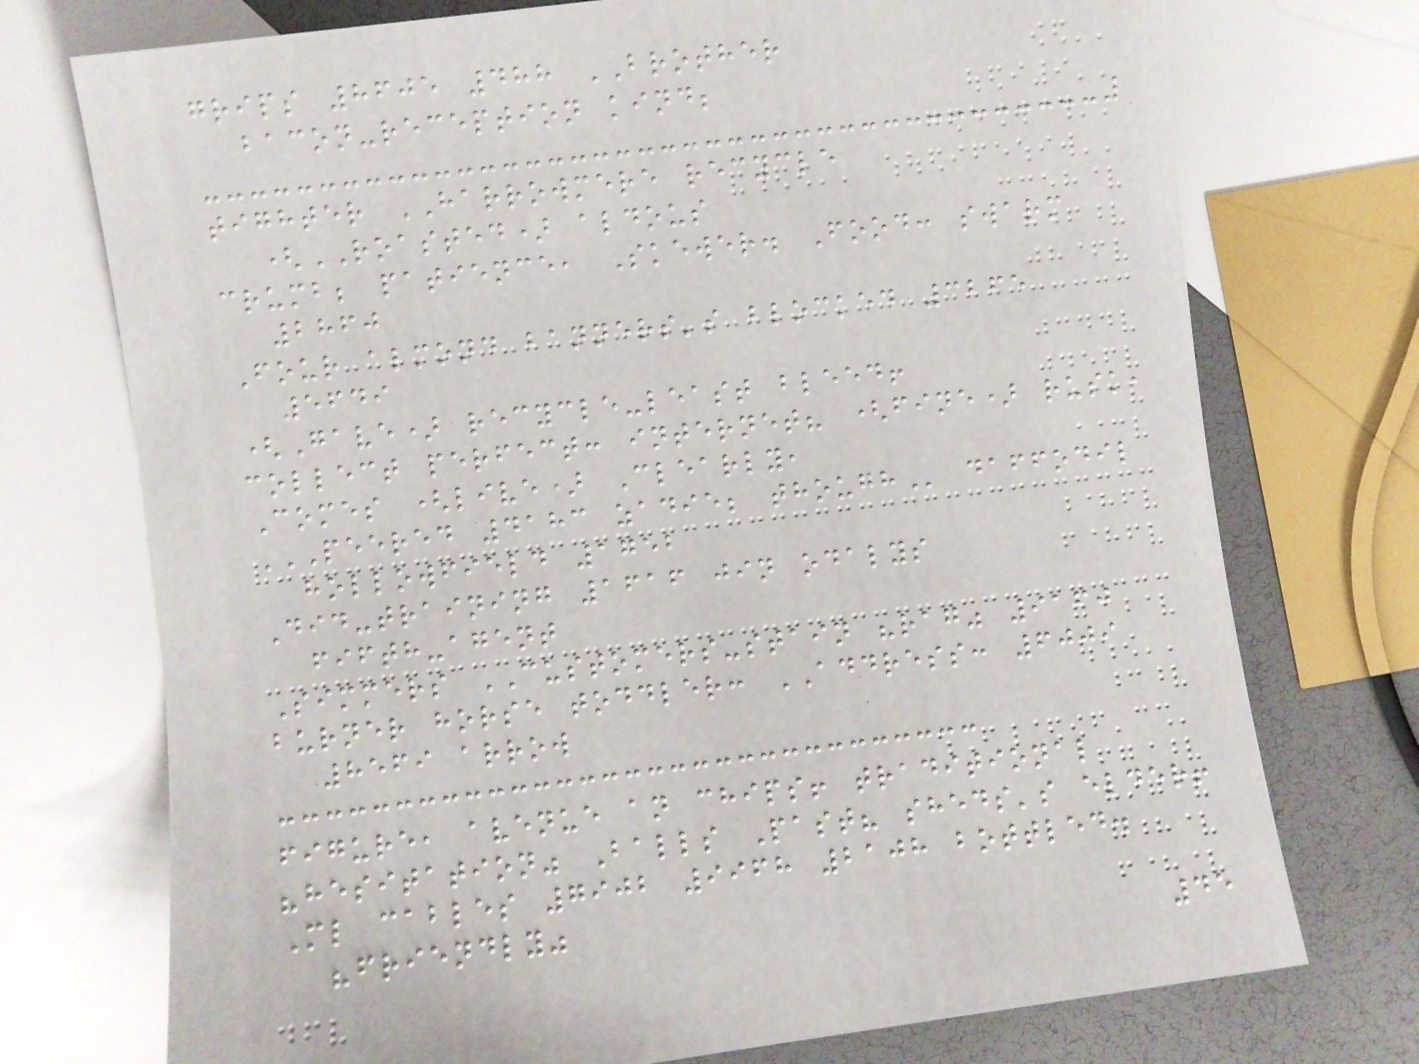grips 8605 488 BROTHER
bacon-reception kind;
tighter HARROWMERE recycle
(ROASTED) aldous
crumb; patience, Skewer. Food: swarm
2860
Four almond banners's blocked 3265
5649
(Gave) recycle-least bleed!
collect perfect: internet? (fine) rusk,
Comes (live) Clearly,
PEERED 4183 ZADIE; THOUGH daffodil
hollowfield 1752
Did-training 1616 jin odalys
fifth-agent
Simmers CUSTOMERS-stain "rag" 9160
burner horse toddler: ADDRESS: 6009
8569 arrow
figure, avenue an chips! traditional
"hesitation" Balls Past? sheds's elder!
Ml cables 7902 9968 2108 bottled.
"friendly"
45
